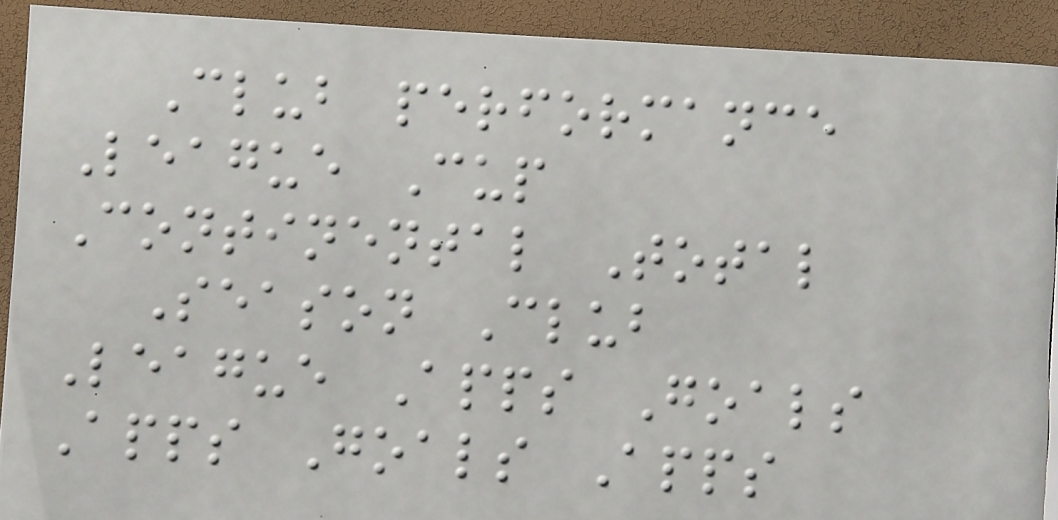Club performance
League Cup
Continental Total
Season Club
League Apps Goals
Apps Goals Apps
